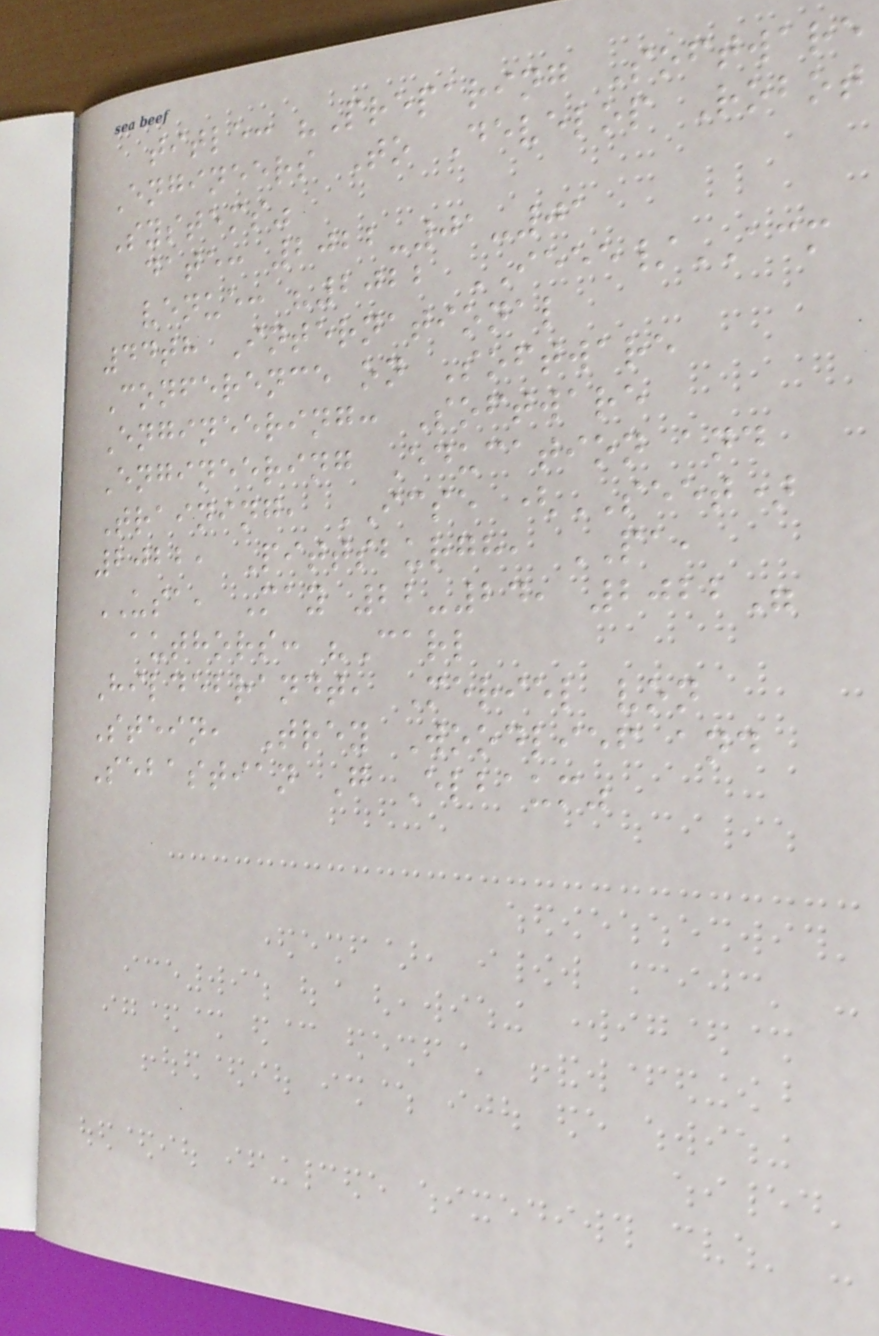title: "Preparing Software
Engineers To Develop Robot
Systems"
date: 2022-01-01
venue: "2022 IEEE/ACM
44th International
Conference on Software
Engineering: Software
Engineering Education and
Training, ICSE (SEET)
2022, Pittsburgh, PA,
USA, May 22-24, 2022"
authors: "Carl
Hildebrandt, Meriel von
Stein, Trey Woodlief and
Sebastian G Elbaum"
